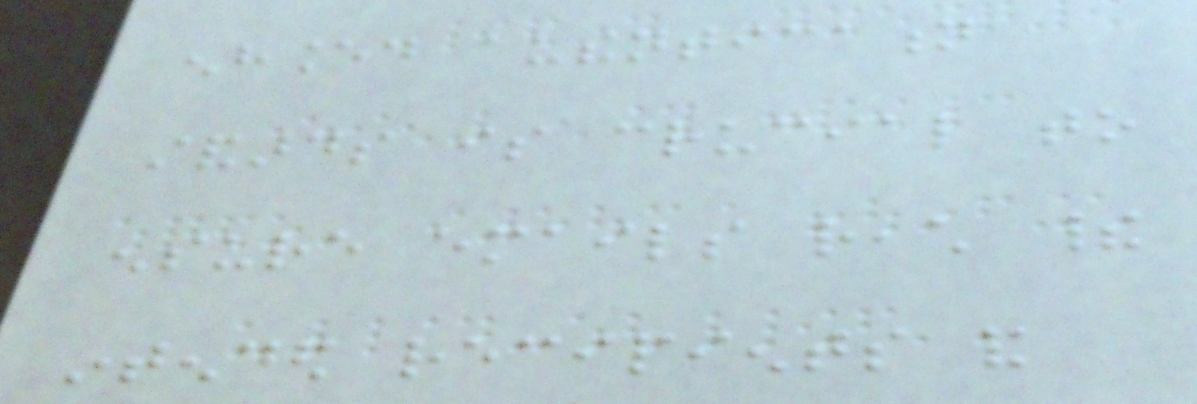enhanced authentication
standards is crucial to
ensure emails reach their
intended recipients and
